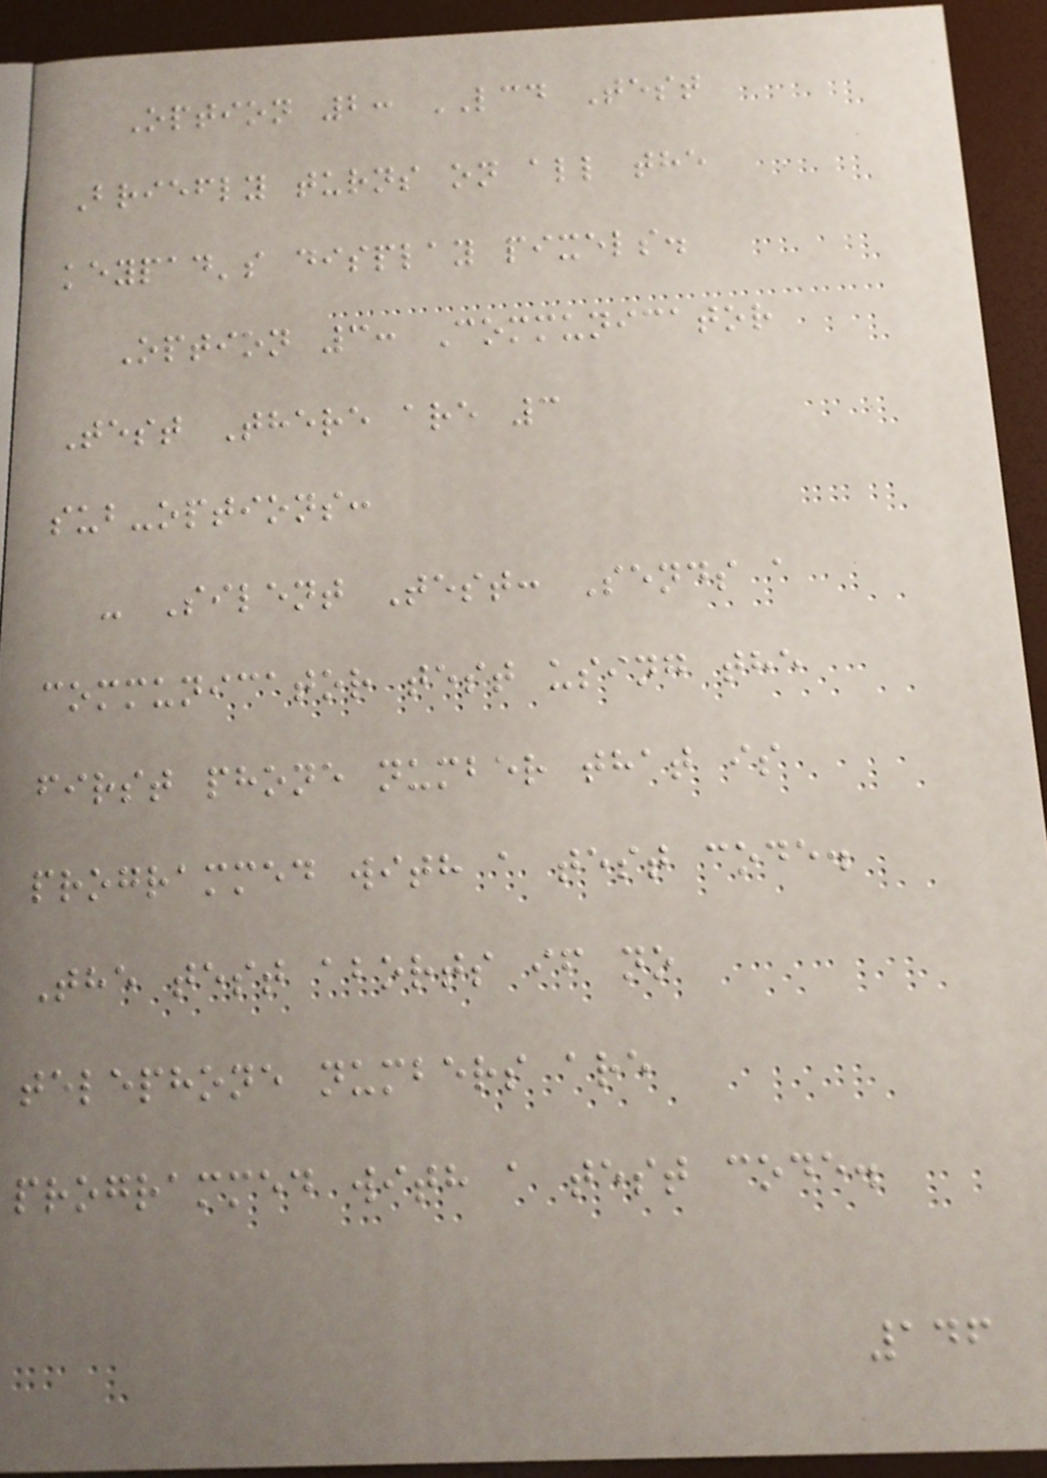Option 2: LCD Test
Briefly turns on all the
keypad's display pixels.
Option 3: Communicator
Test There are 3
sub-options:
- Silent Test: Sends a
communicator test using the
first phone number that is
programmed with a test code.
The test aborts if no
telephone numbers are
programmed with a test code.
146
